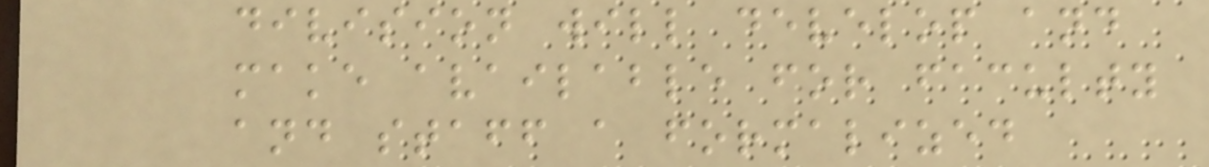division will develop and
make available for faculty
and staff a formalized
